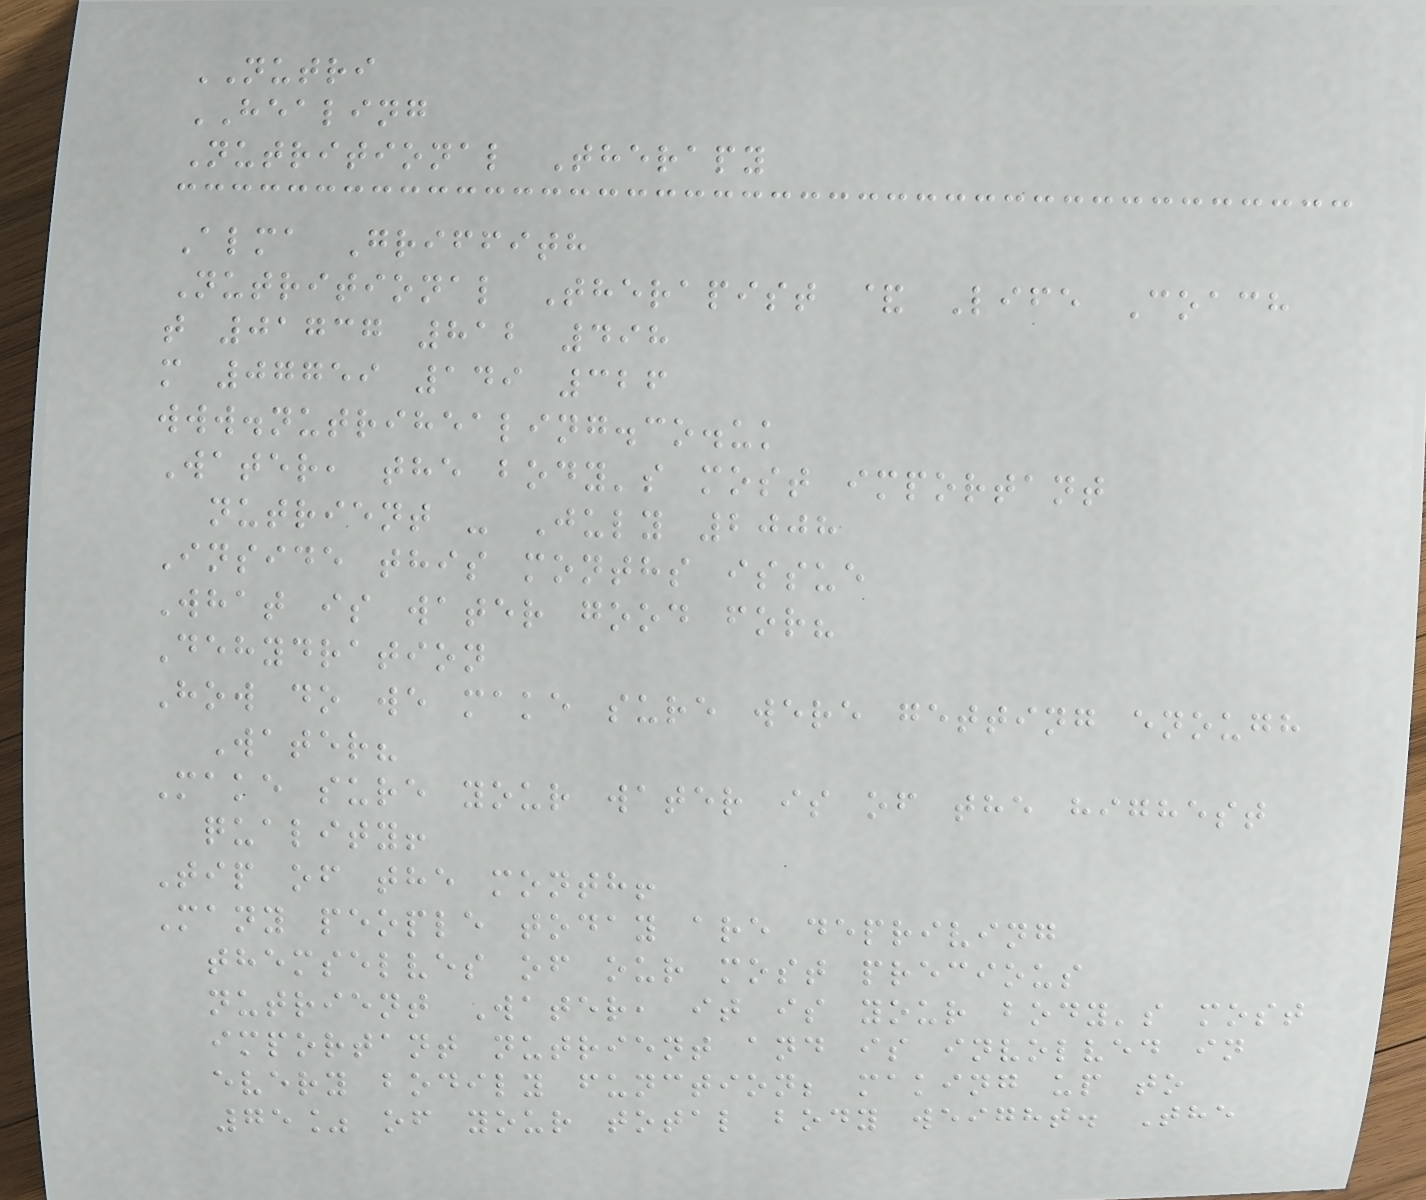NUTRI
HEALING
Nutritional Therapy
Alma Griffith
Nutritional Therapist & Life Coach
t 01737 812 498
m 07759 149 326
www.nutrihealing.co.uk
Water, the body's most important
nutrient - July 2008
Inside this months issue
What is water good for?
Dehydration
How do we make sure were getting enough
Water?
Make sure your water is of the highest
quality!
Tip of the month!
Many people today are depriving
themselves of our most precious
nutrient Water, it is your body's most
important nutrient and is involved in
every bodily function; making up to
75% of your total body weight. The
